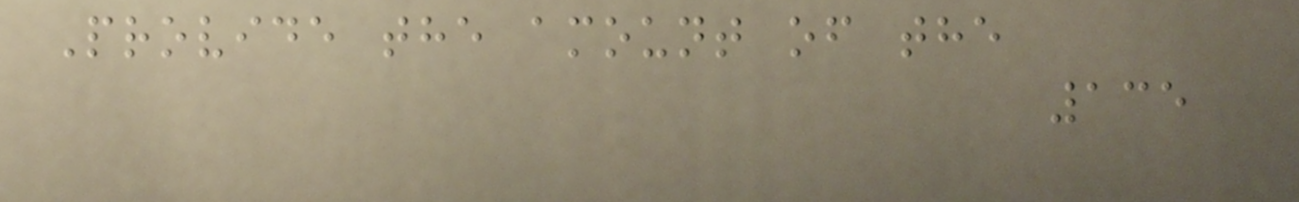Provide the amount of the
135
